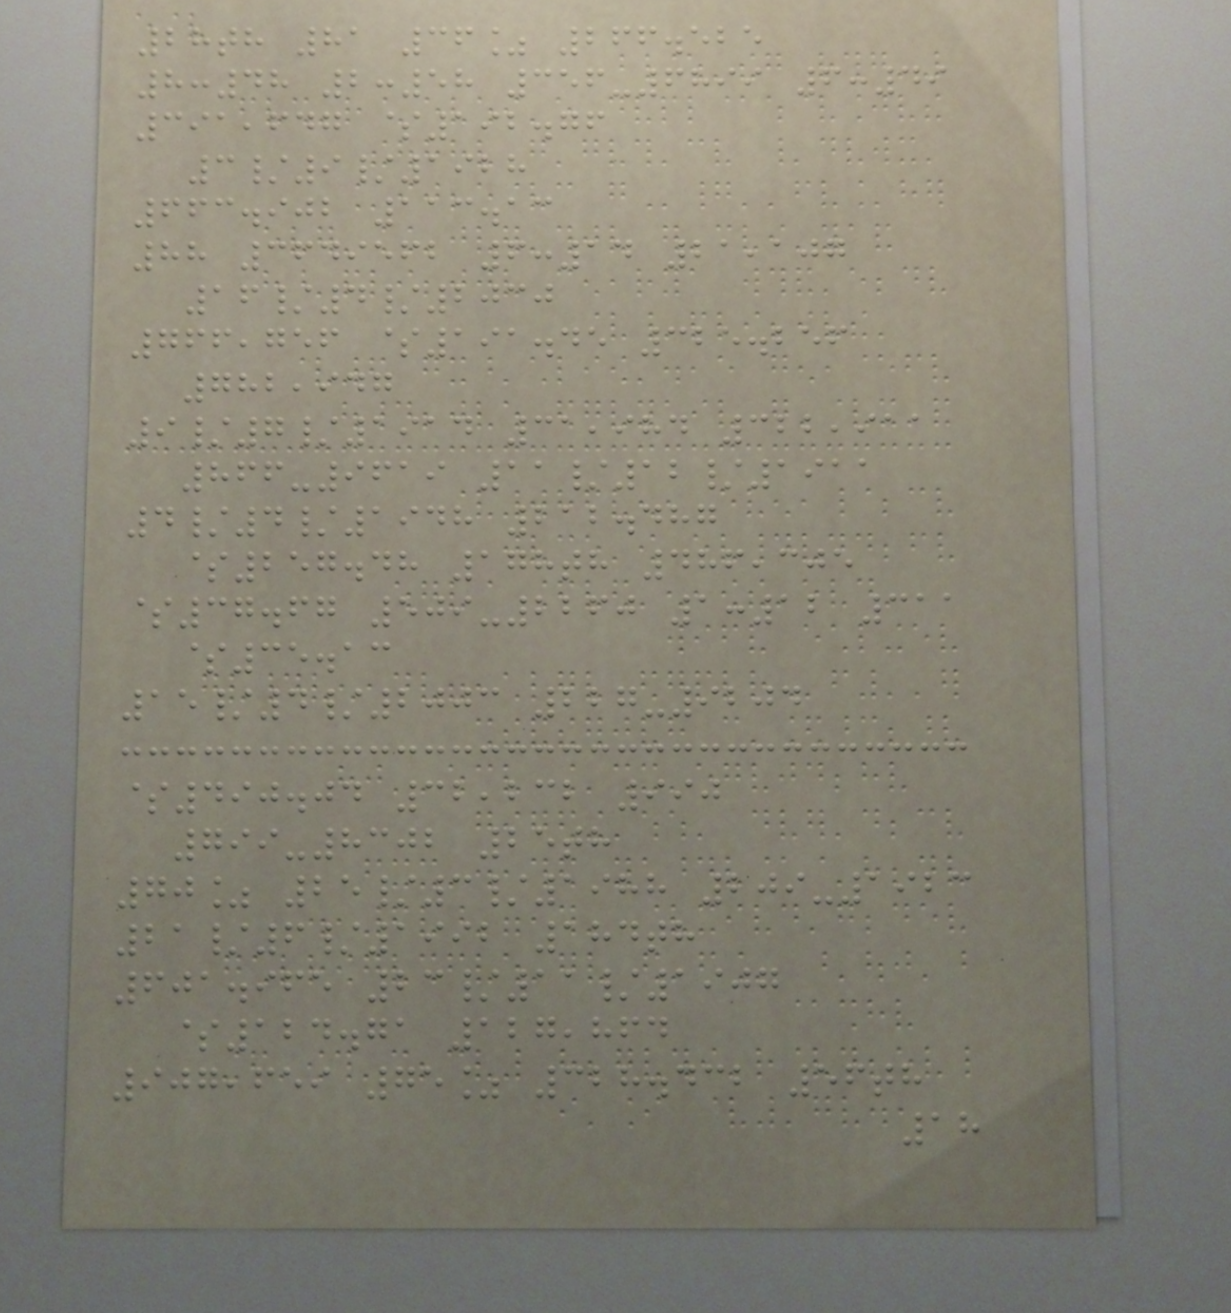28th 81 36% 266.525
8:48 2:58 356-6899 6:49
391,647 $192.76
3/9/1928
663.902 113.13
88 3649562 6:14 21,107
16/4/2030
766,756 $191.45 325.256
782,947
9/7/1914 31,984 322,911
866-9619 11/12/1911
4/4/1948 212.487
$257.48 178th 486,305
$37.67 509-2260 1:12 311
$35.13
15/4/2003 227-9204
$490.04 32,232 990
799-8302 25th
70% 25/3/1988 209-1923
21/6/1992 184th
601.965 23/11/1907
$124.71 127,864
907,659 75% 328.432 56th
18
